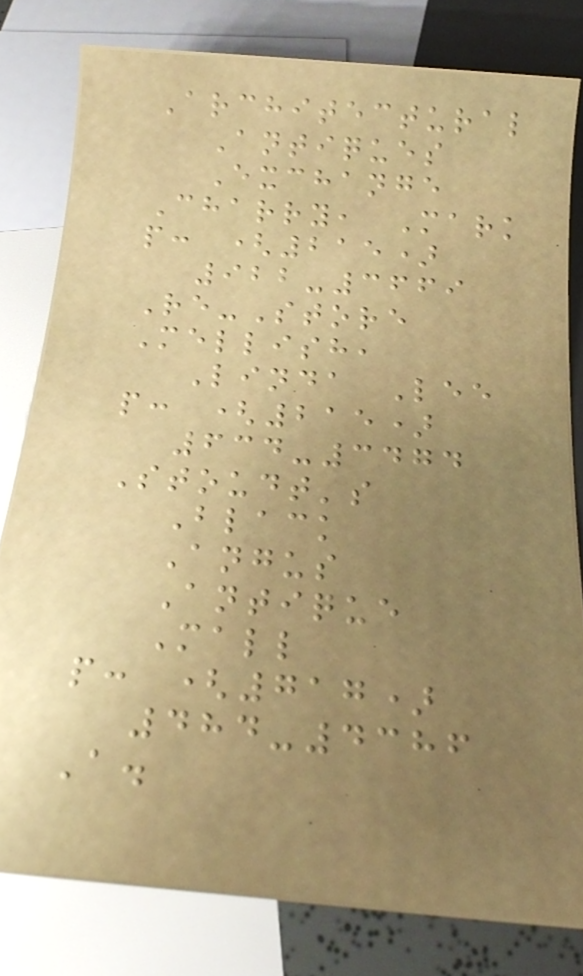Architectural
Antiques
Exchange
Charry, Mark
p: (215)
922-3669
Re-Store
Mellish,
Linda Lee
p: (215)
634-3474
Stoudt's
Black
Angus
Antique
Mall
p: (717)
484-4386
A.
